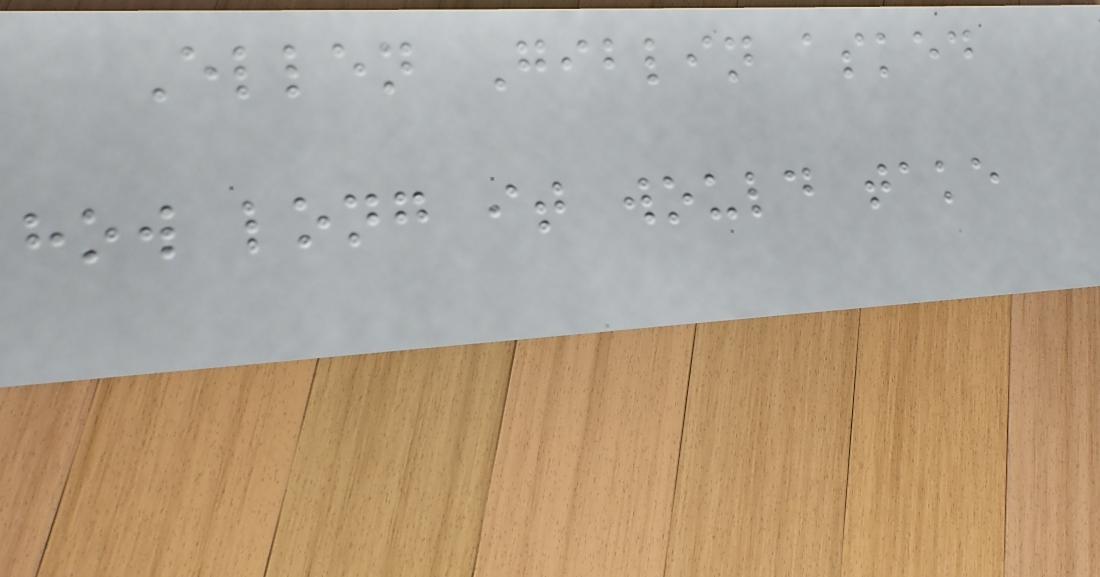Ellen Giblin asked
how long it would take
